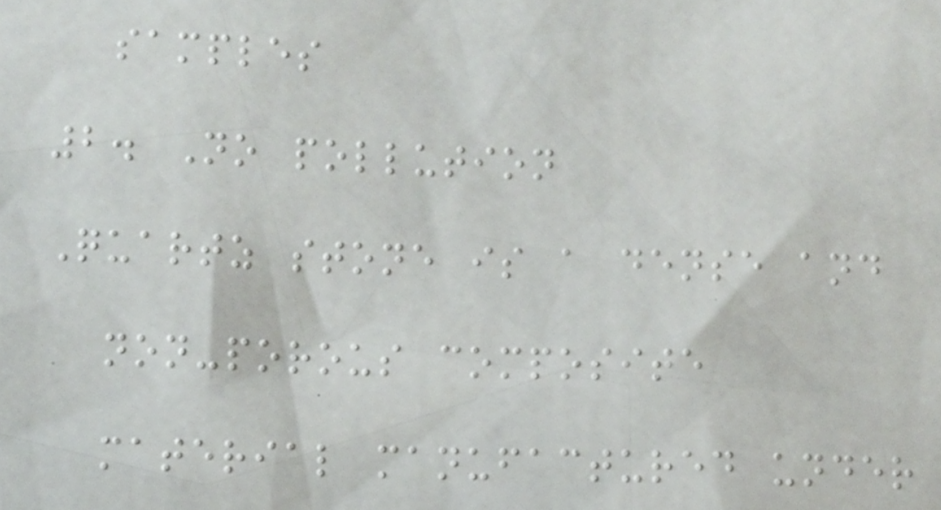samples
2. No pollution
Quartz stone is a dense and
non-porous composite
material manufactured under
